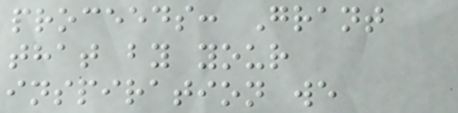proceeds: Grant
that by your
inspiration we
